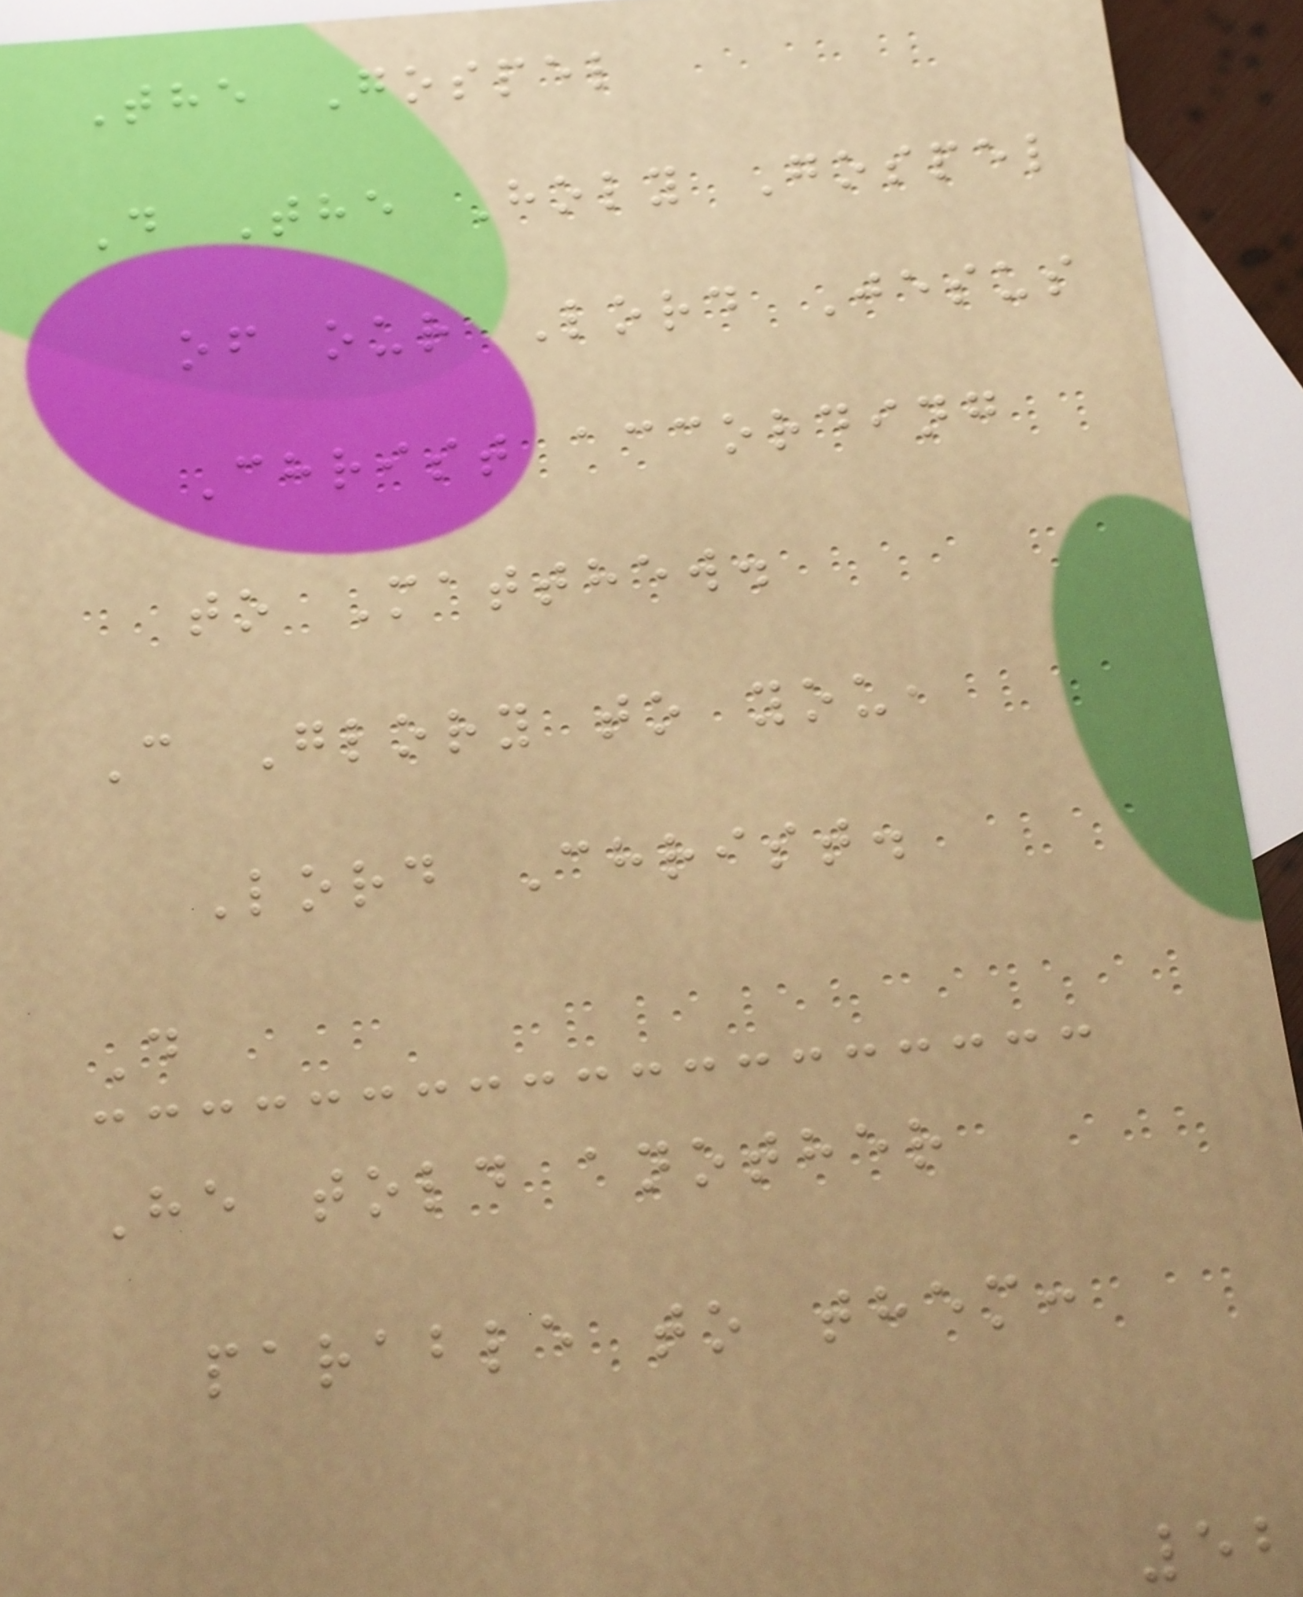The Gospel
D The Holy Gospel
of our Lord Jesus
Christ according
to Matthew.
C Glory to you,
Lord Christ.
D
He told another
parable to them:
52
